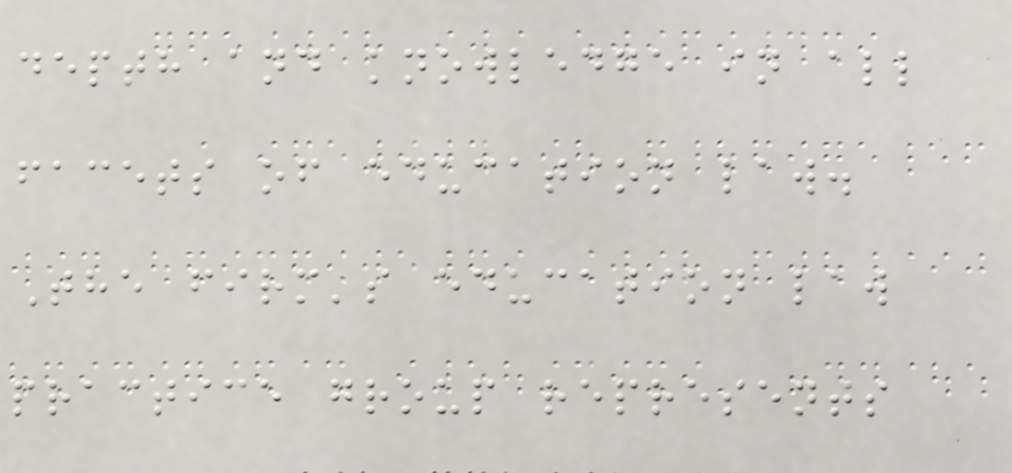depth and knowledge in all
facets of education law.
The firm's education law
practice group represents
